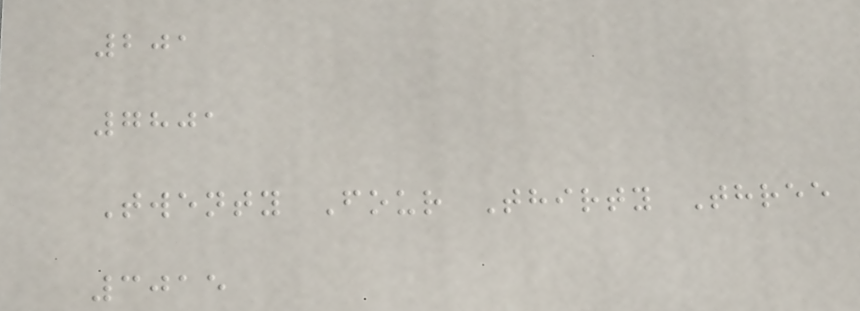201
7801
Twenty Four Thirty Three
3015
